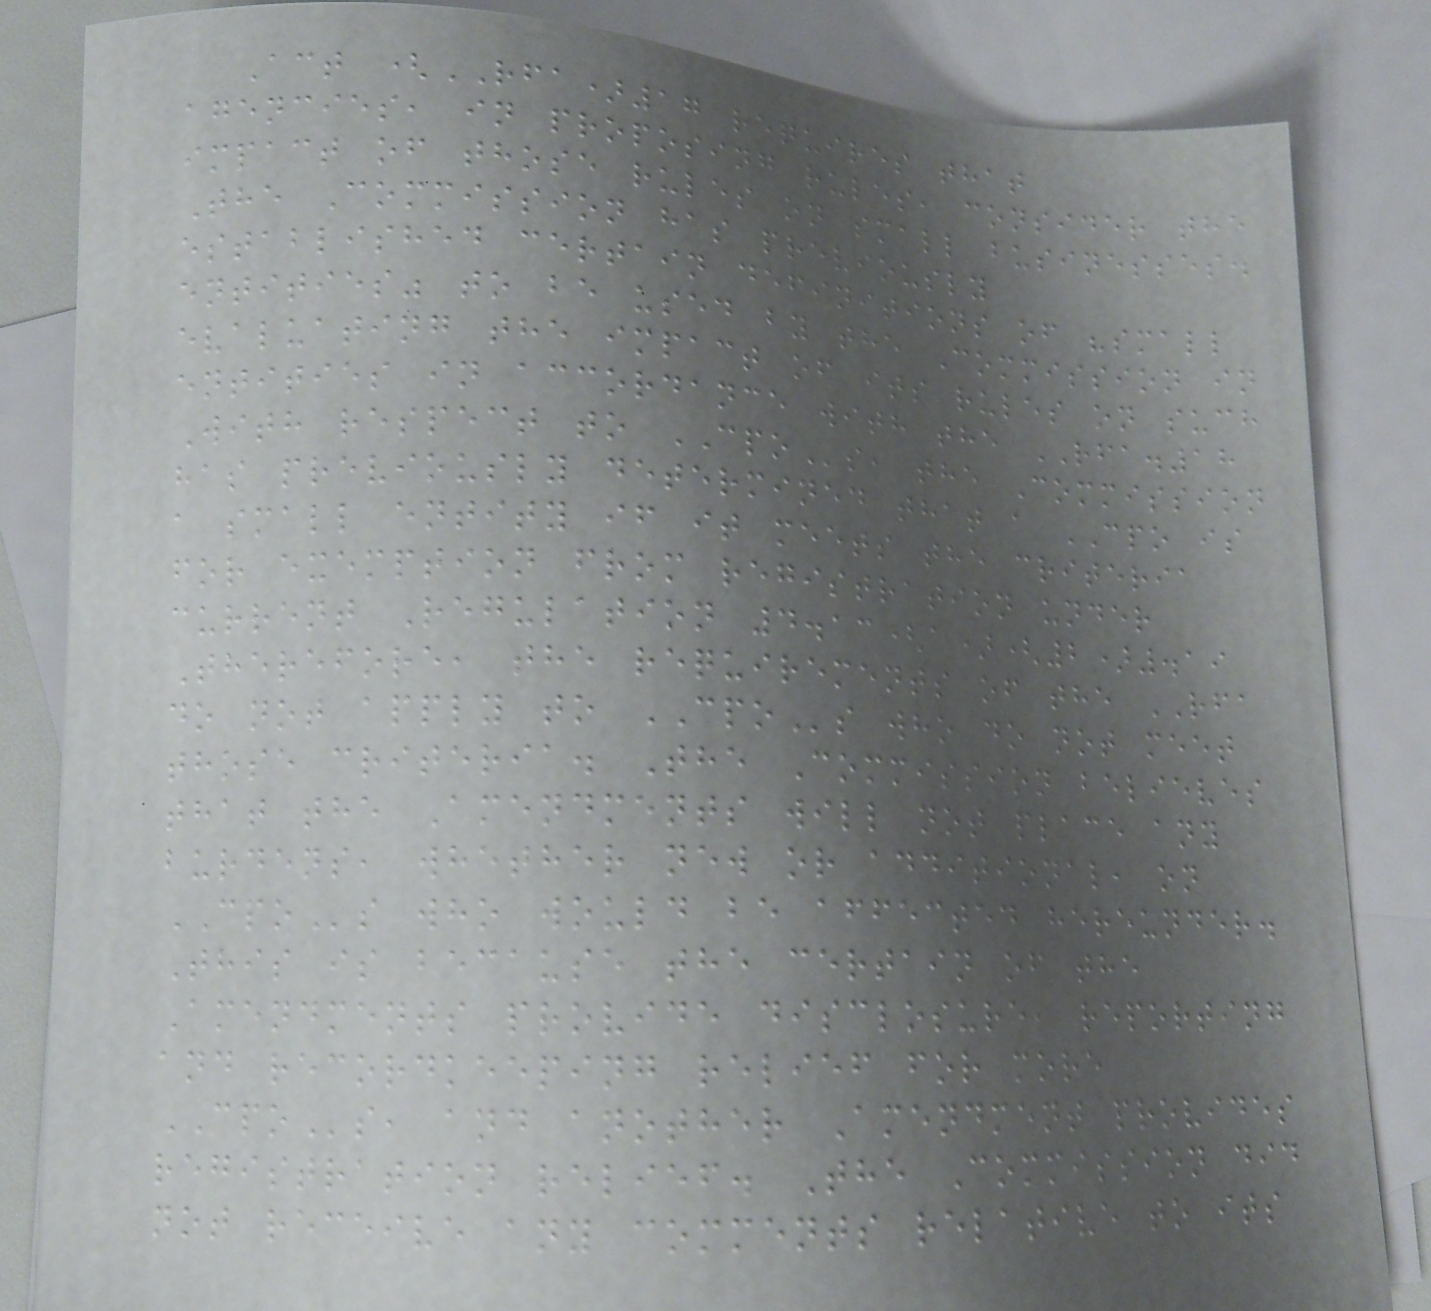Act (RFA)17 requires that
agencies, in proposing rules, consider the
impact of those rules on small businesses.
The Commission has previously
established certain definitions of "small
entities" to be used by the Commission in
evaluating the impact of its rules on such
entities in accordance with the RFA.18
With respect to CPOs, the Commission
has previously determined that a CPO is
a small entity if it meets the criteria
for exemption from registration under
current Regulation 4.13(a)(2).19
Therefore, the requirements of the RFA
do not apply to CPOs who do not meet
those criteria. The Commission believes
that the Amendments will not place any
burdens, whether new or additional, on
CPOs who would be affected hereunder.
This is because the certain of the
Amendments provide disclosure, reporting
and recordkeeping relief for more
CPOs, and another Amendment provides
registration relief. The Commission did
not receive any comments relative to its
